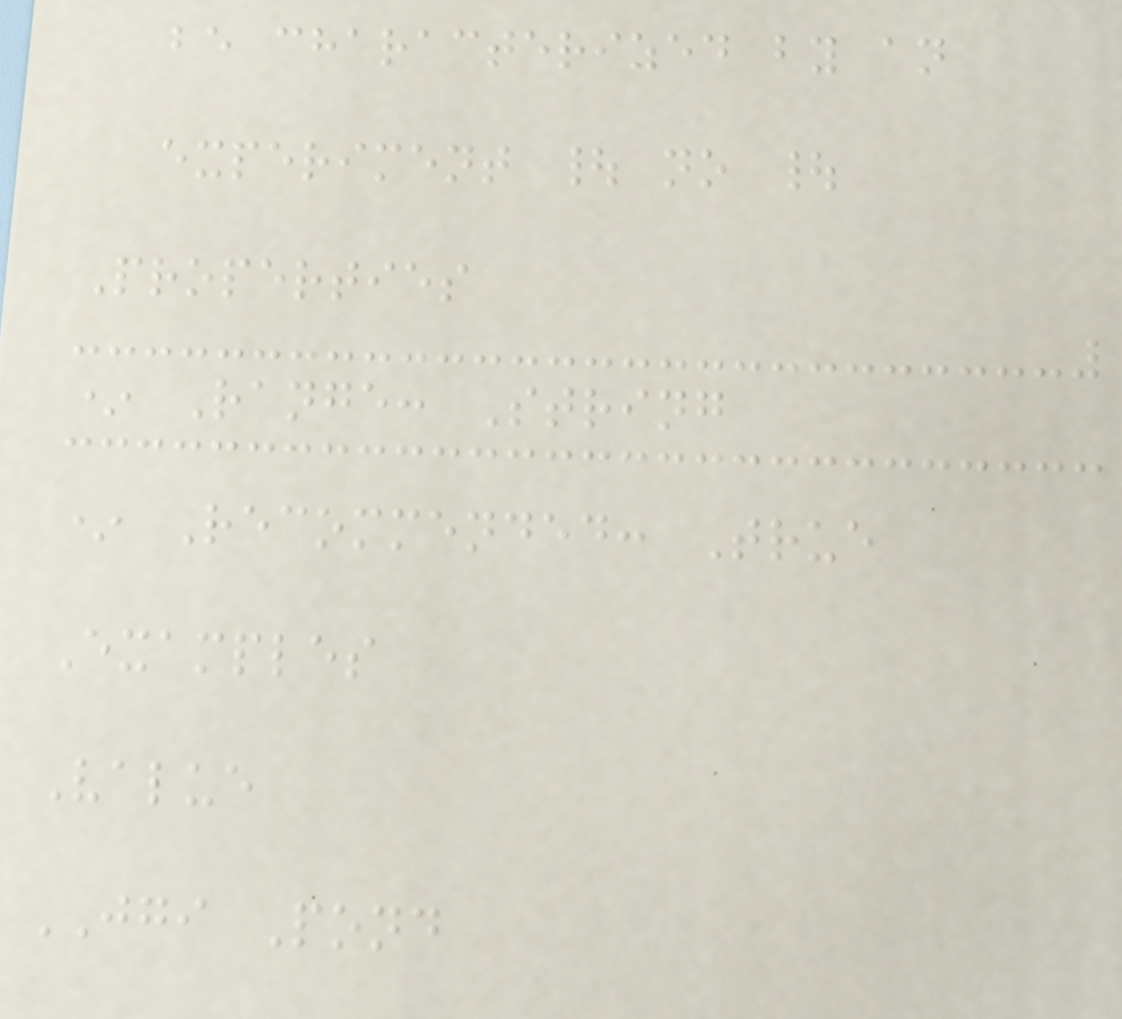be characterized by an
experiment | no |
Properties
* Range: String
* Recommended: True
Examples
Value
JGI Pond
